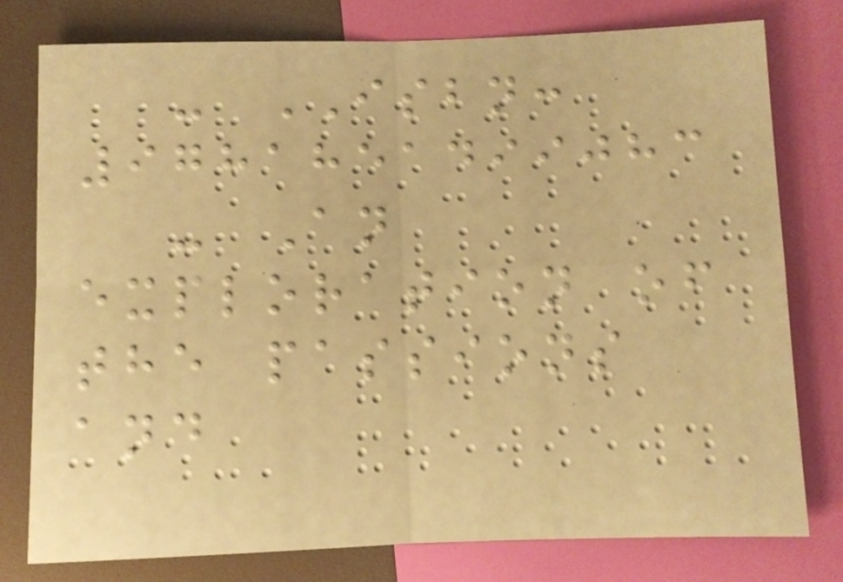- ISBN:
9781851499083
- An
exploration of
the passions
and
